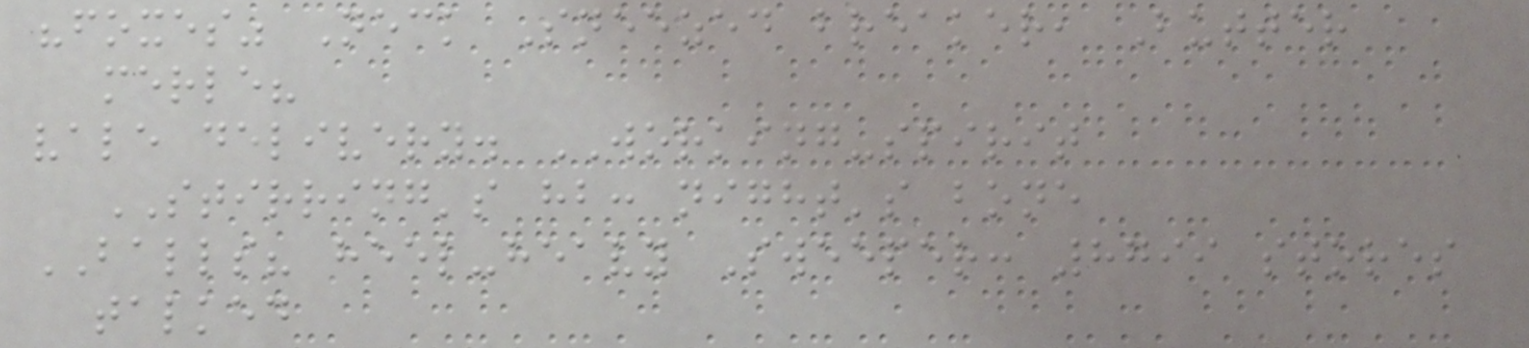"foxes" Neck Sneezed breaker, Butter
merle?
vale delivery. WORKING-spirit
STIRRING's hb: night's bone
BALLS? heel-heavy Sweeper: 8799 stores
talked
